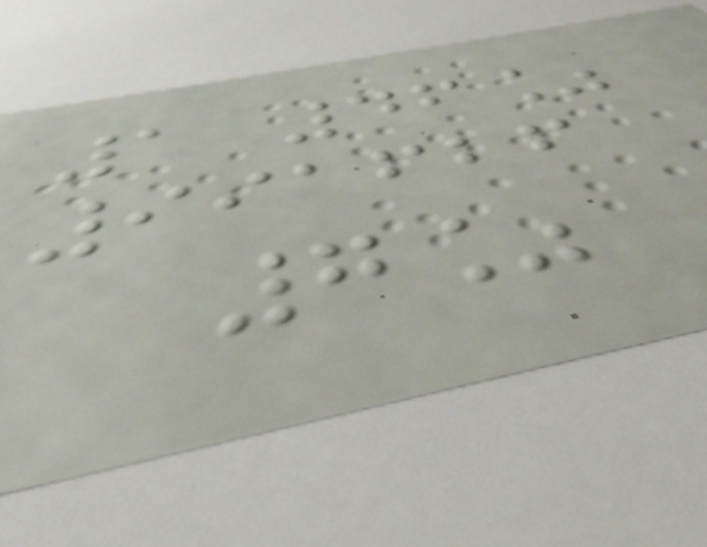1 46%
991626
7%
